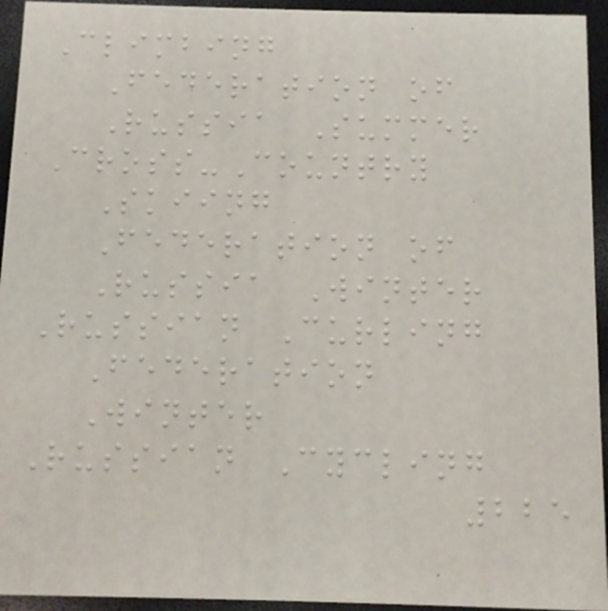Climbing
Federation of
Russia Summer
Cross-Country
Skiing
Federation of
Russia Winter
Russian Curling
Federation
Winter
Russian Cycling
225
